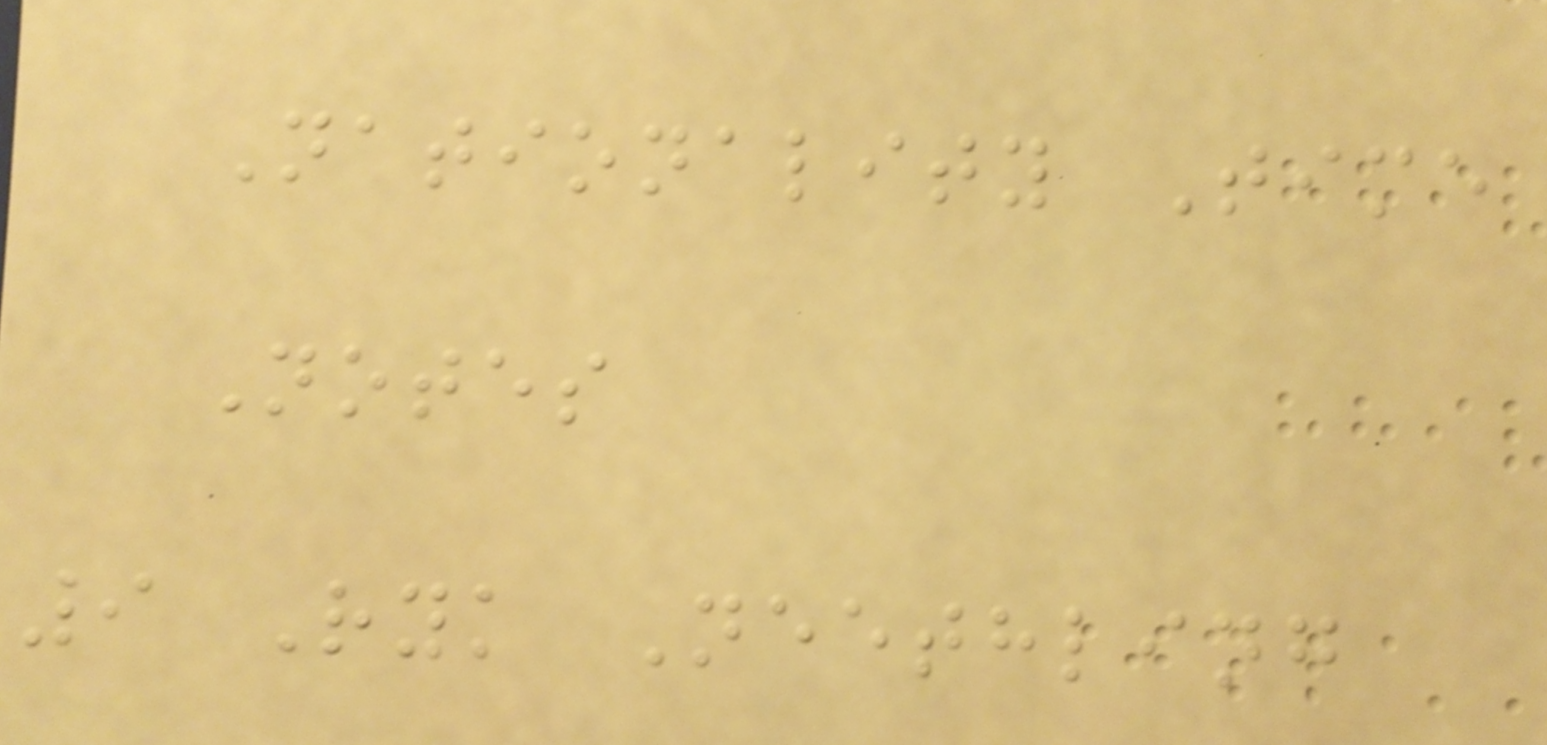Nationality Time
Notes
9 Ryk Neethling
